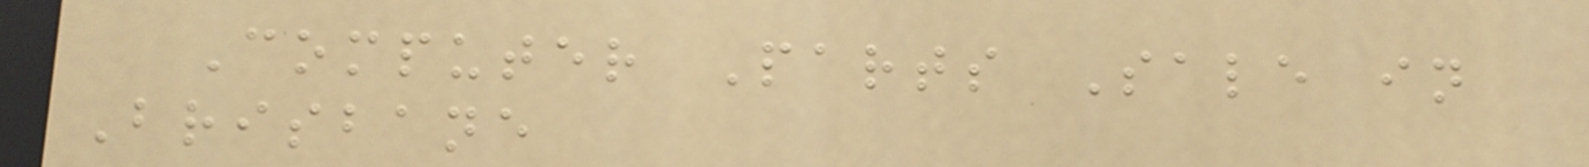Computer Parts Sale in
Brisbane
